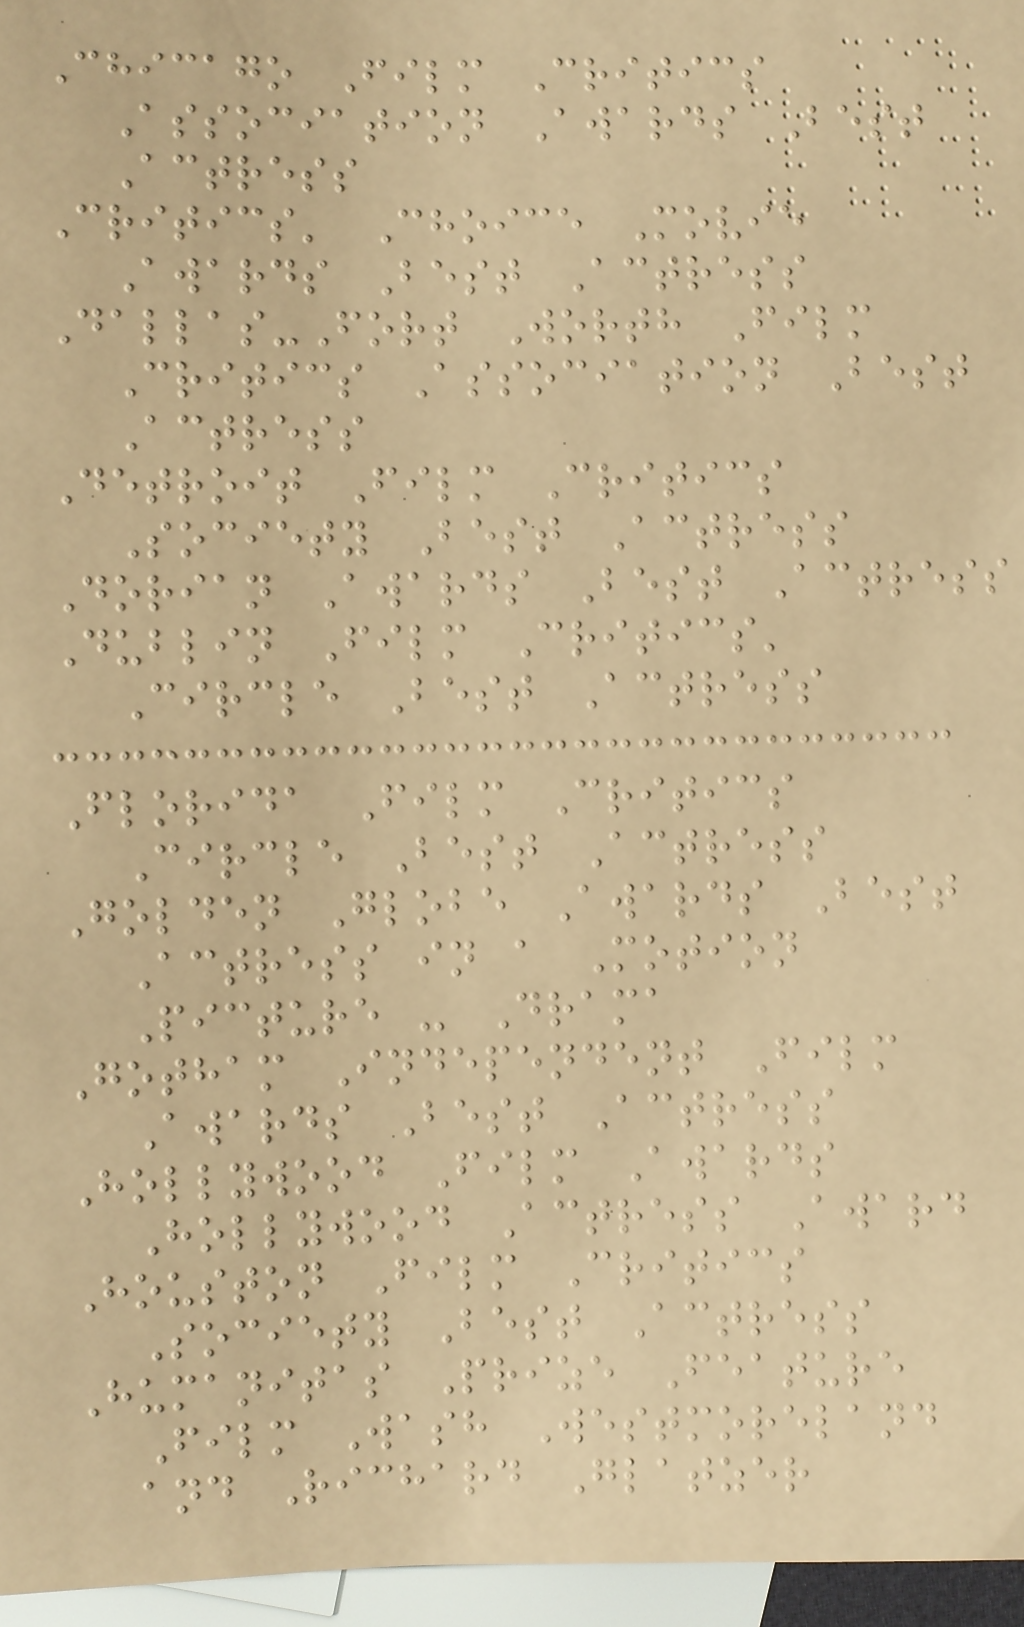Chicago Film Critics
Association Awards Best
Actress
Critics' Choice Movie
Awards Best Actress
Dallas-Fort Worth Film
Critics Association Best
Actress
Detroit Film Critics
Society Best Actress
Dorian Awards Best Actress
Dublin Film Critics'
Circle Best Actress
Florida Film Critics
Circle Best Actress
Golden Globe Awards Best
Actress in a Motion
Picture - Drama
Gotham Independent Film
Awards Best Actress
Hollywood Film Awards
Hollywood Actress Award
Houston Film Critics
Society Best Actress
Humanitas Prize Feature
Film Wash Westmoreland
and Richard Glatzer
